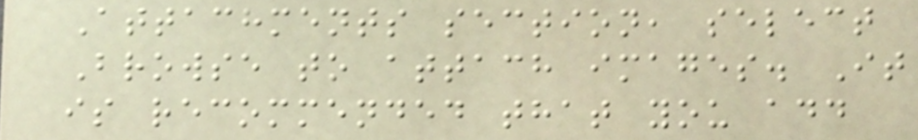Attachments section, select
Browse to attach images. It
is recommended that you add
